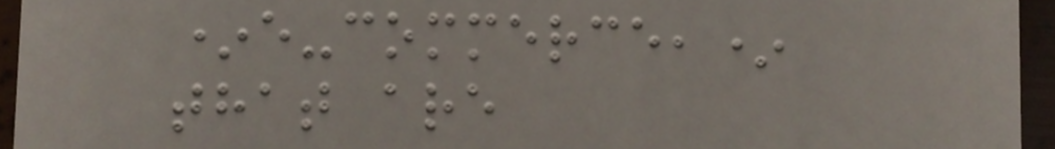*e-commerce,*
that are
